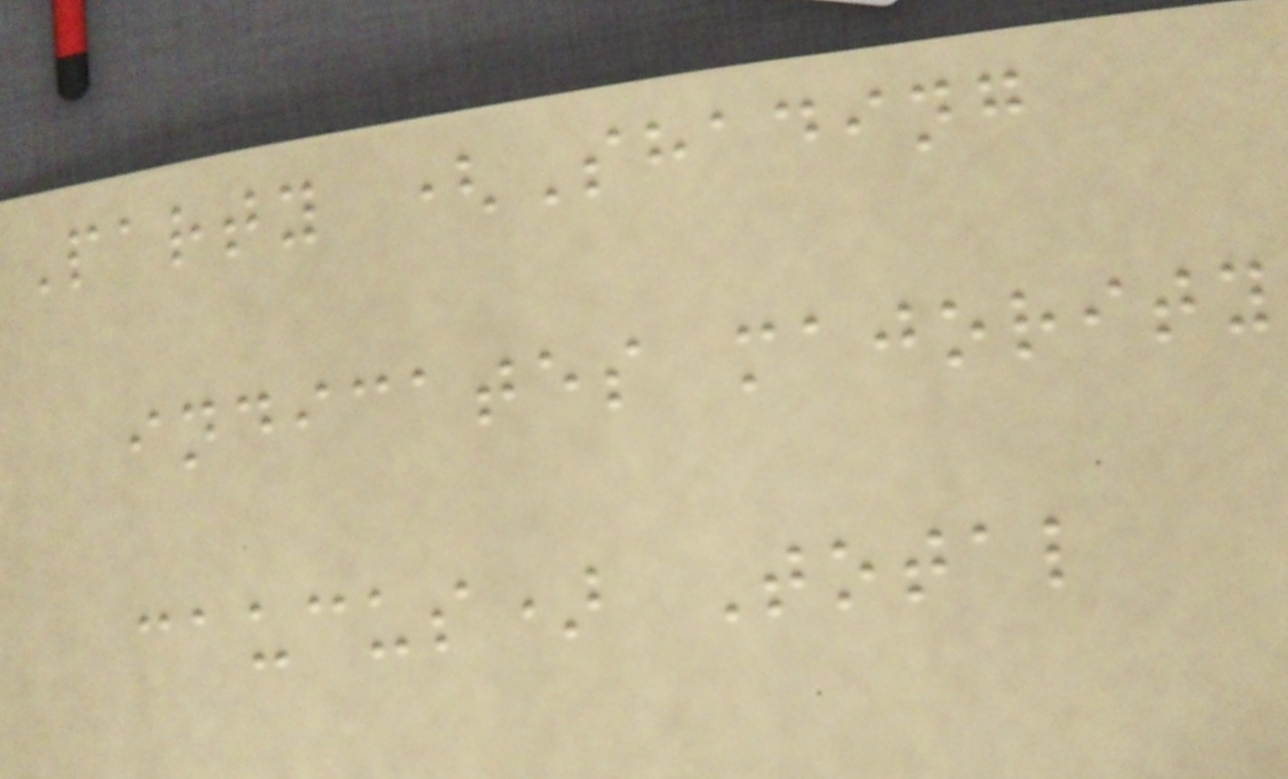Party (Shading
indicates majority
caucus) Total
